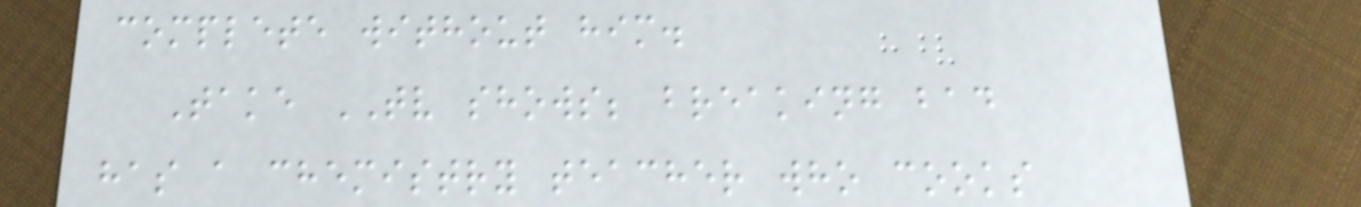complete without him.
Take TV shows; breaking bad
has a chemistry teacher who cooks
